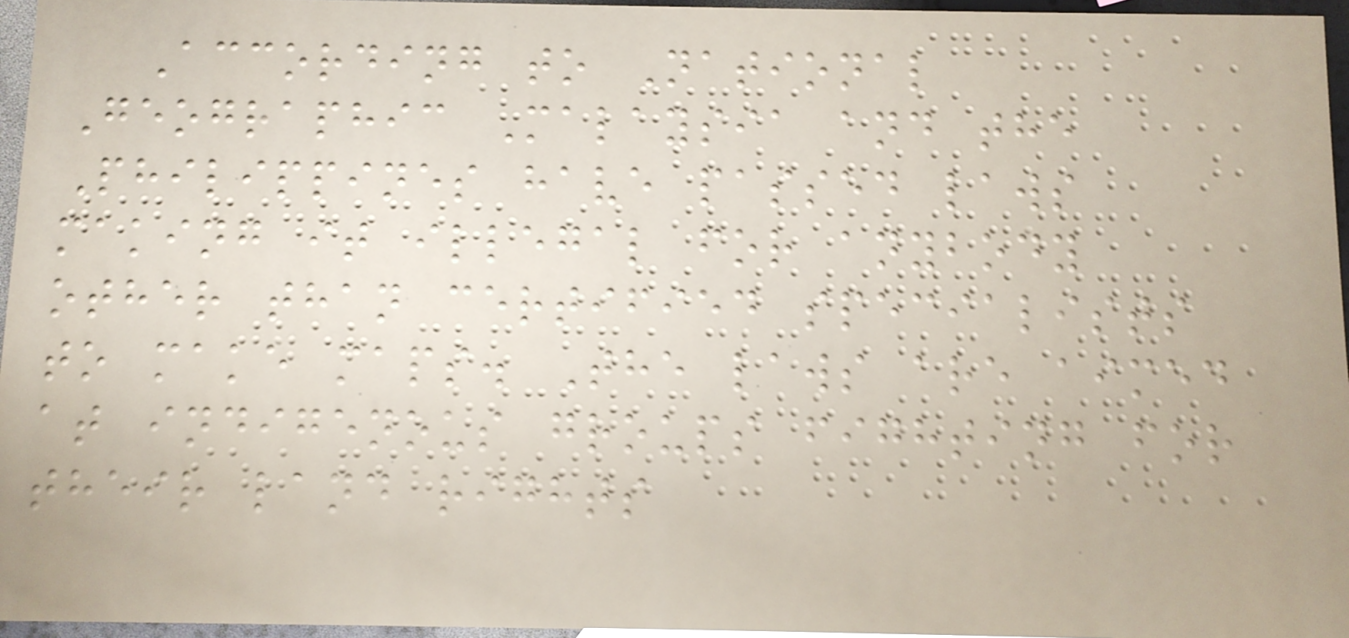According to National
Geographic Malaysia and the
Philippines have passed laws
making it illegal for anybody
other than certified specialists
to make maps. The laws are aimed
at indigenous groups fighting for
their land rights
